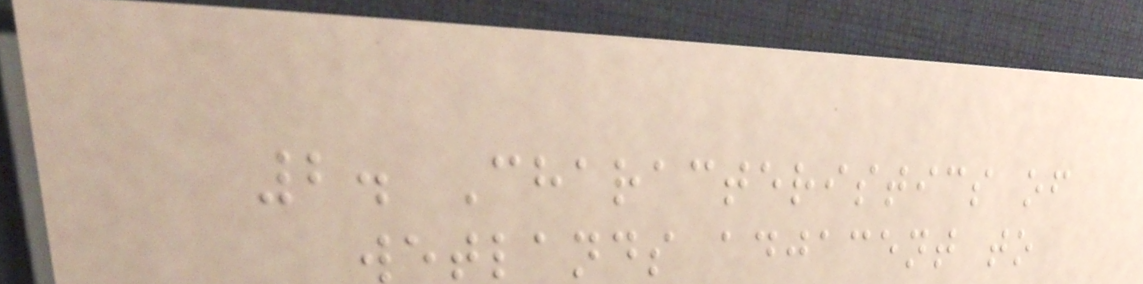2. Characteristics of
wetlands adjacent to
